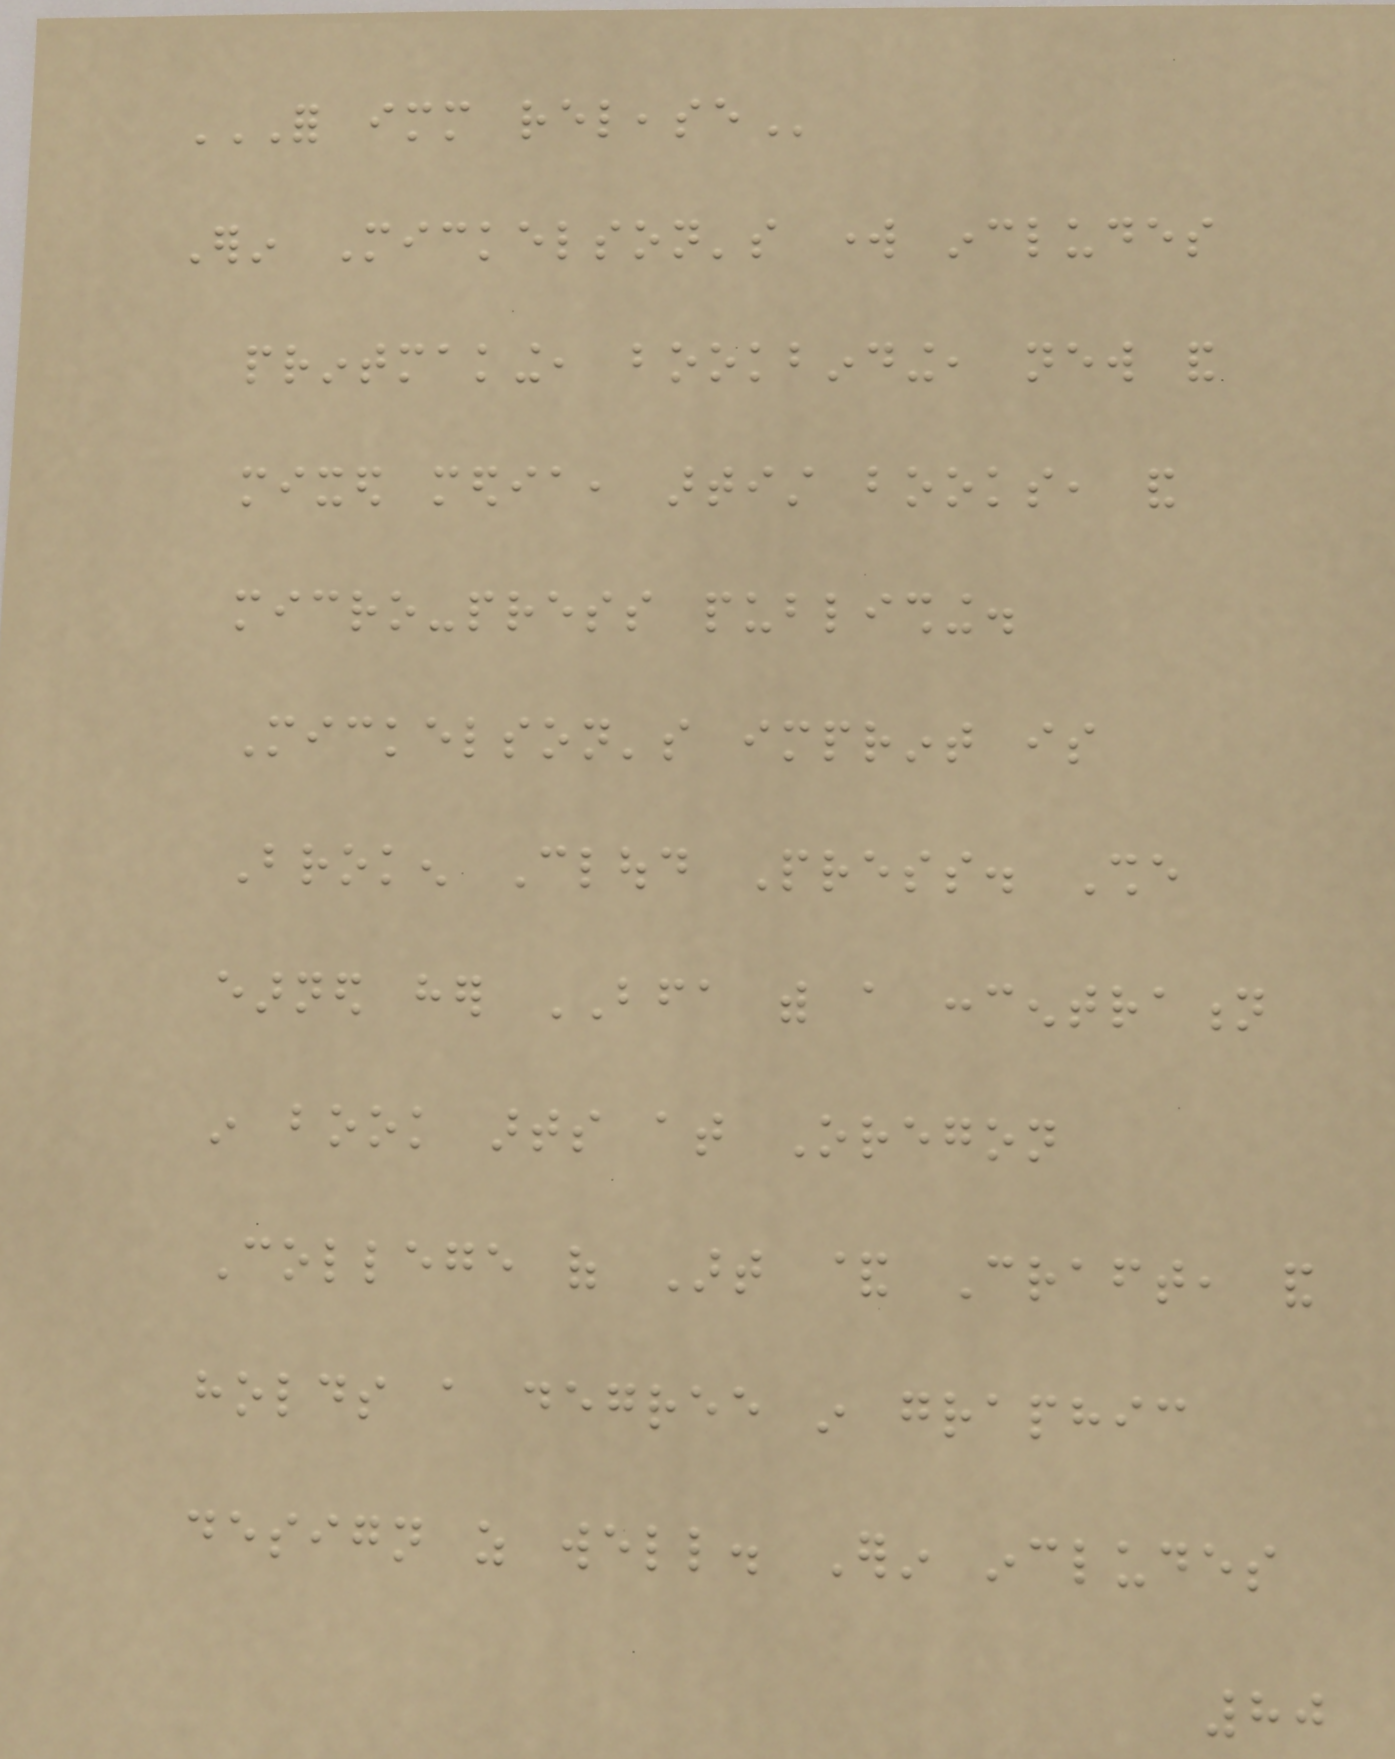FOR IMMEDIATE RELEASE
Erin Mickelson's work includes
printmaking, bookbinding, new and
mixed media, artist books, and
micro-press publishing.
Mickelson's imprint is
Broken Cloud Press. She
earned her BFA with a concentration
in book arts at Oregon
College of Art & Craft, and
holds a degree in graphic
design as well. Erin includes
80
